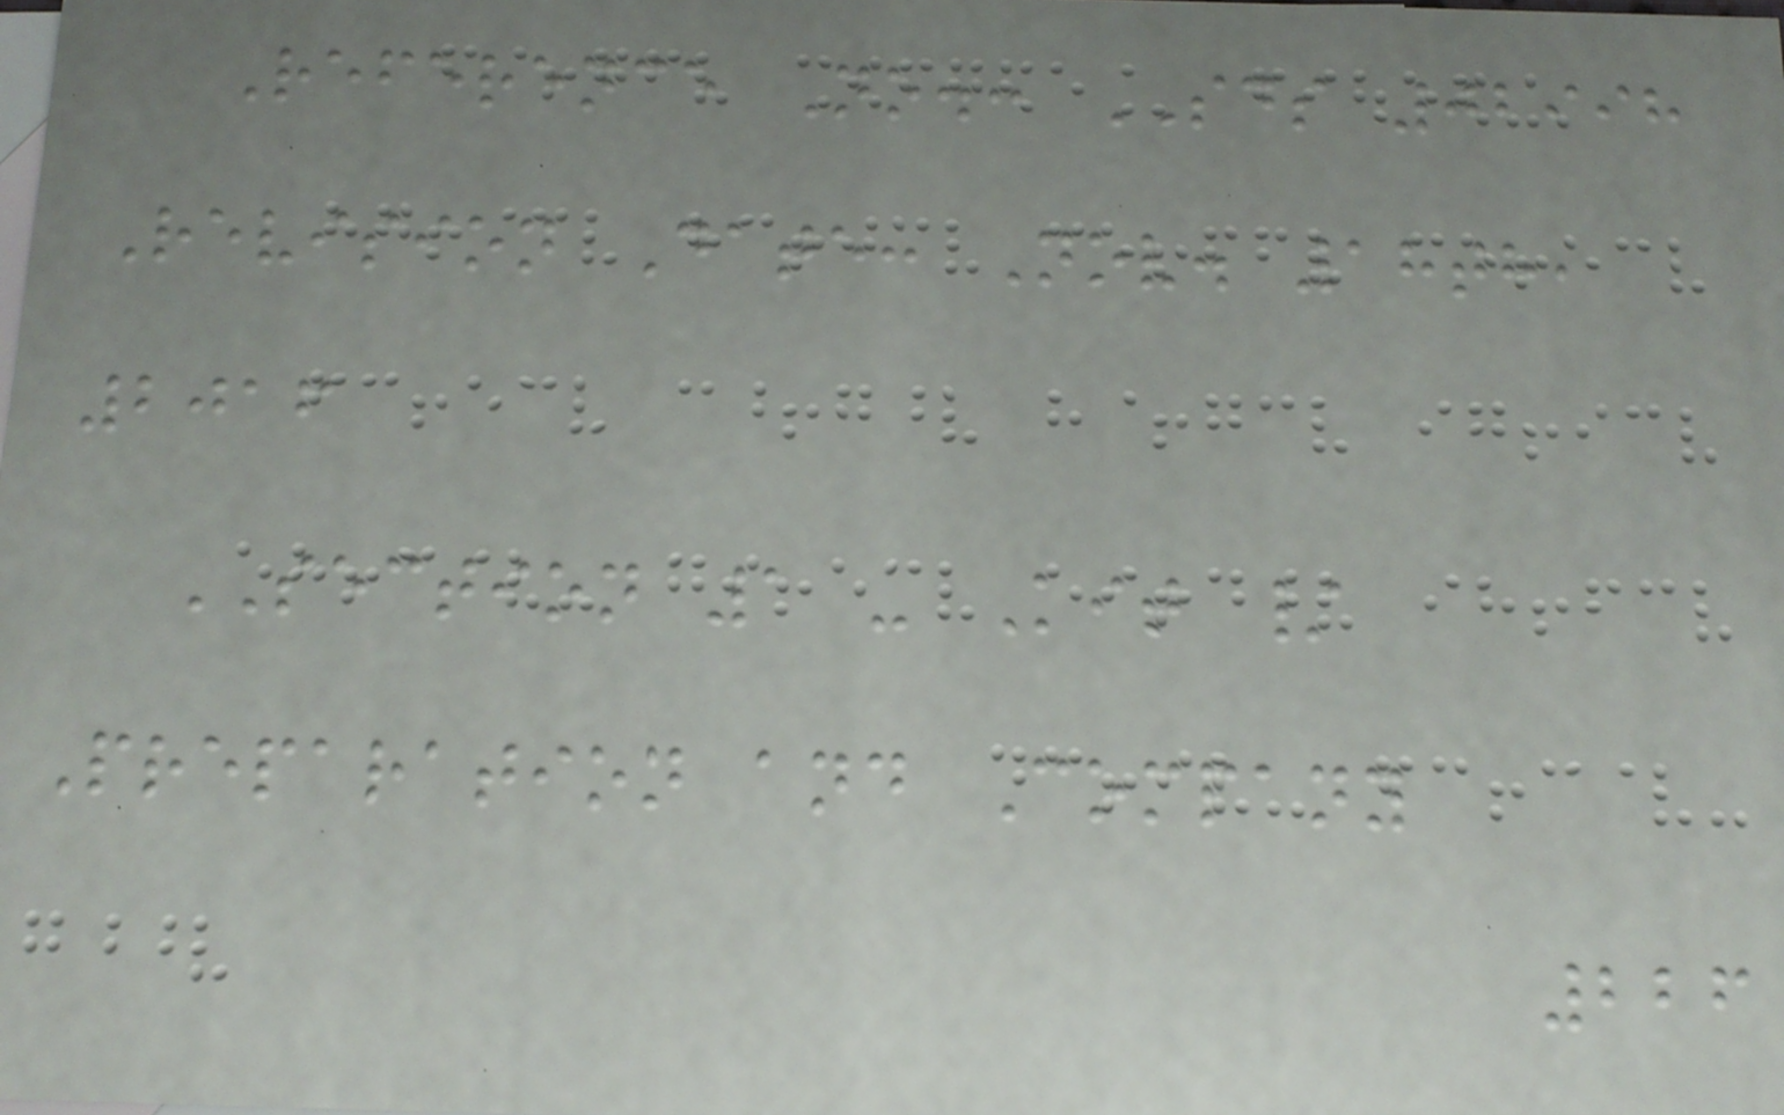Reference No.: SDS 02998
Revision Date: Nov. 18th,
2016
SECTION 1 - Kit /
Preparation and Company
226
